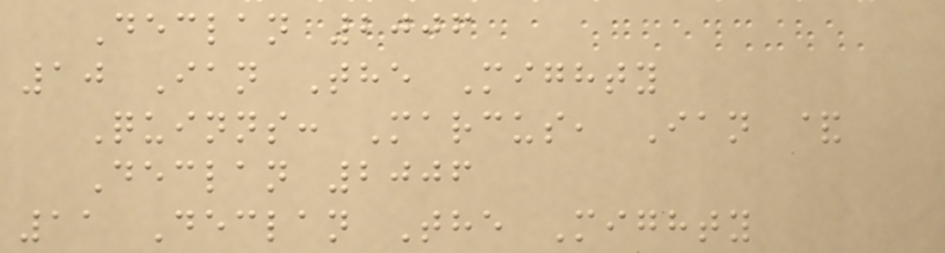Declan 2006
10 Ian The Mighty
Quinns: Marcus, Ian &
Declan 2006
11 Declan The Mighty
